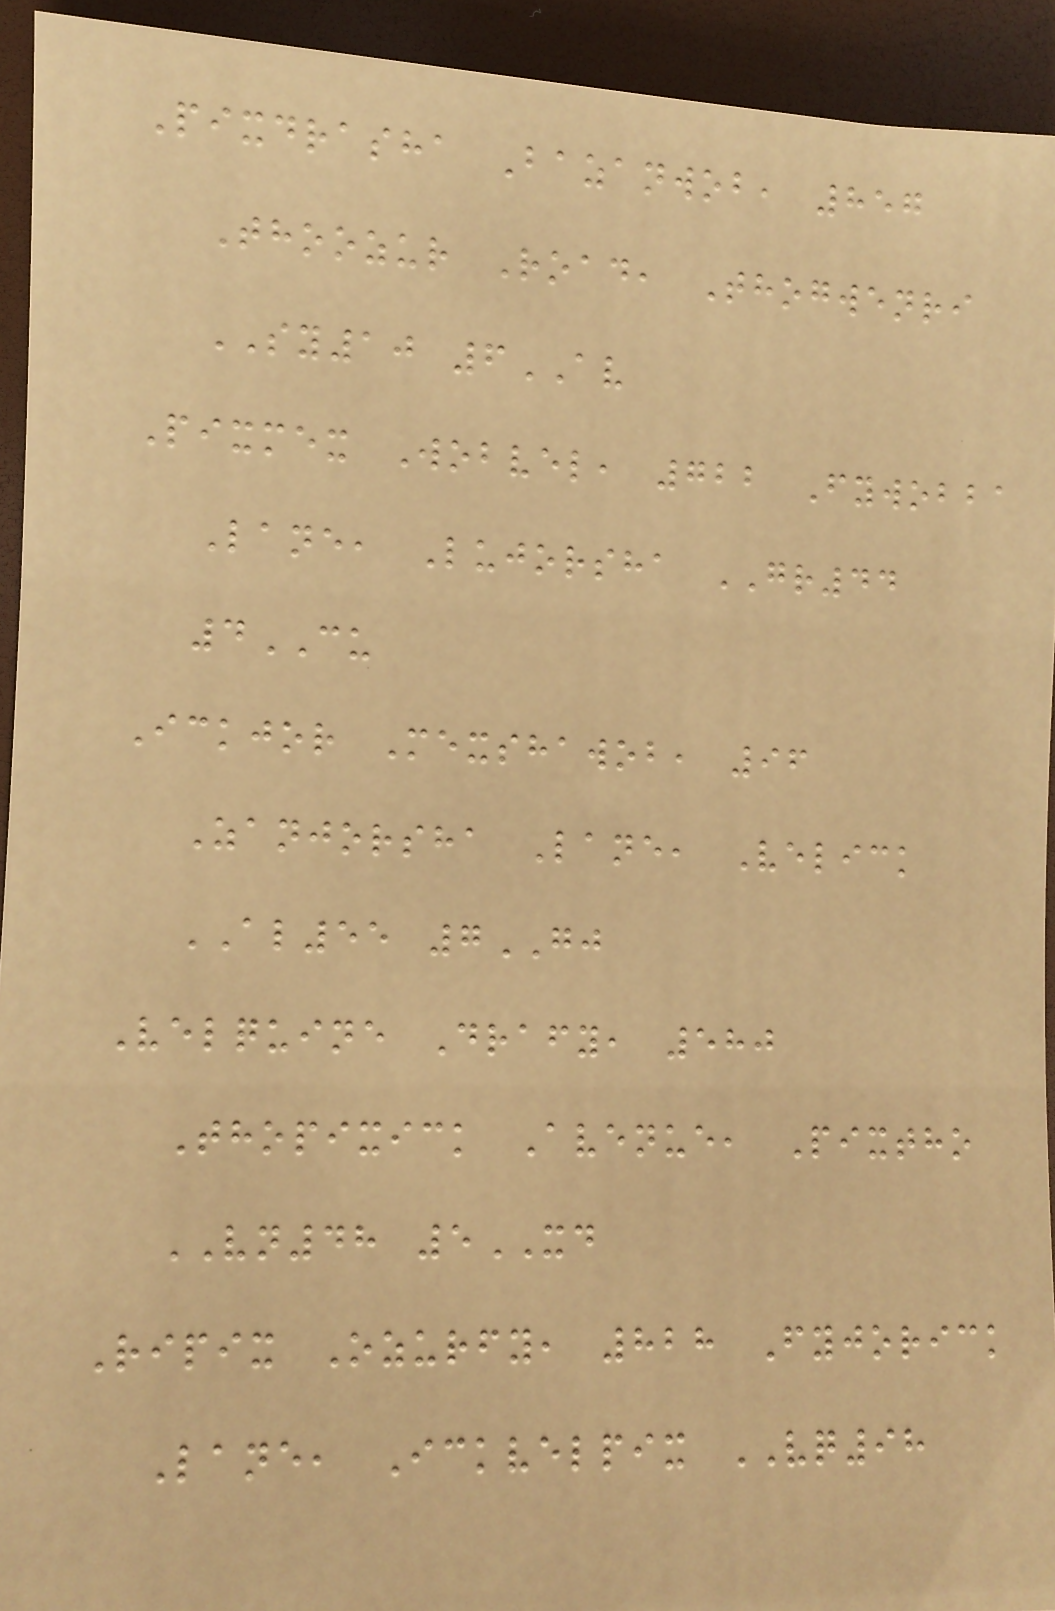Pixdrasha Bazanwob, 857
Thoozur Road, Thogwenri
SY10 6AV
Pixmex Wobvel, 722 Fywobba
Lane, Lujorsha GR44
4CU
Ickjor Mexshawob, 96
Zanjorsha Lane, Velick
AL55 7GJ
Velquine Drafy, 580
Thopixick Avenue, Pixtho
VN48 5XD
Ripix Ozurfy, 828 Fyjorick
Lane, Ickvelpix VQ98
